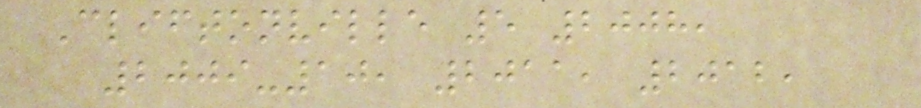Cliftonville 5 2008,
2009-10, 2011, 2012,
